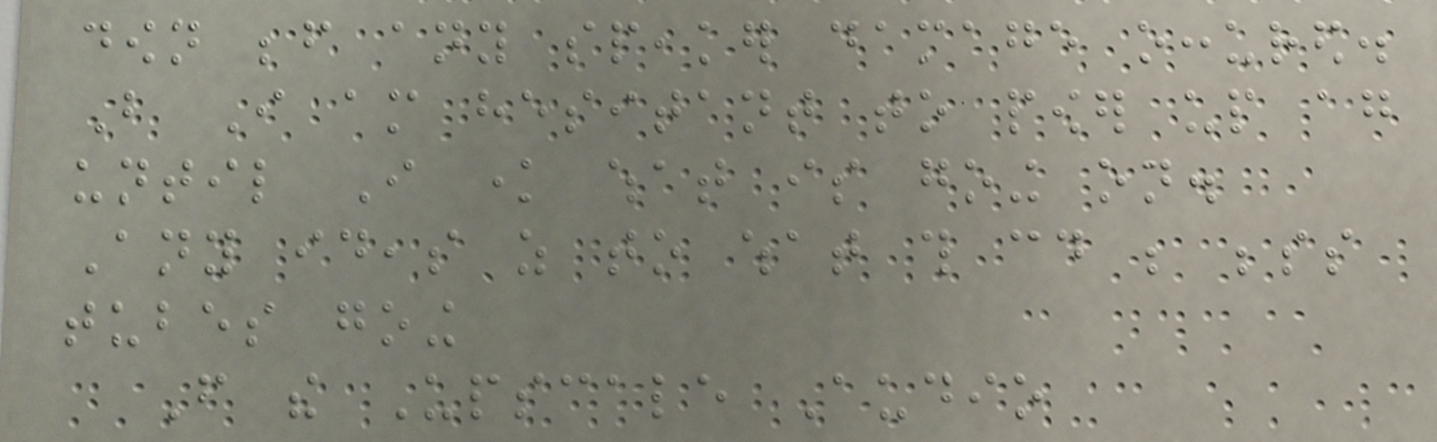down before any speaker damage occured.
But I am hesitant to power up again
until I know what is going on.
Any ideas as to what this could be besides
tubes going
From the Upscale Audio
